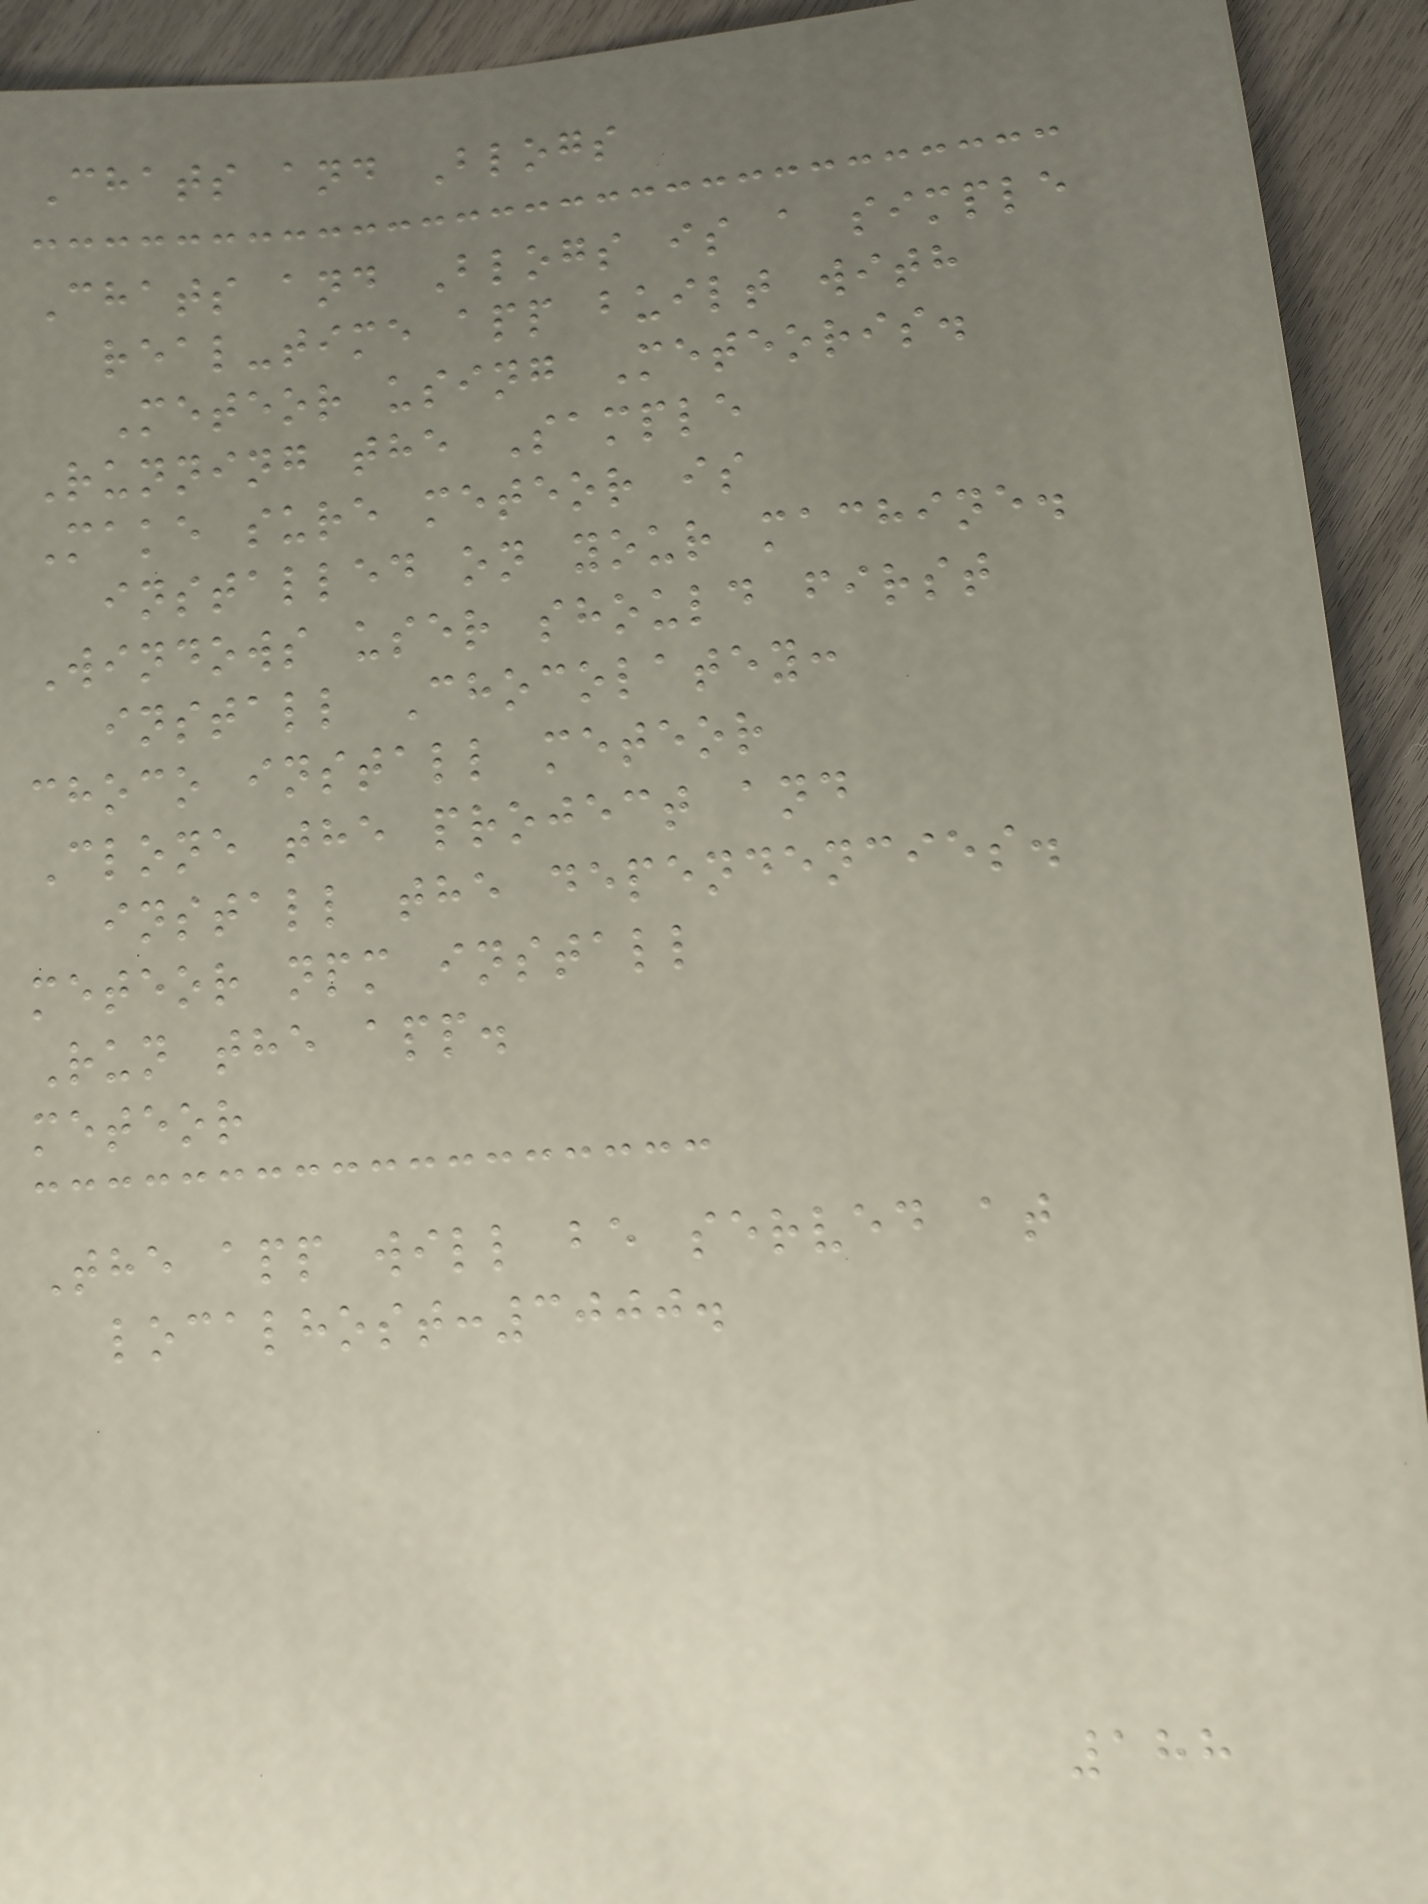Chats and Blogs
Chats and Blogs is a simple
real-time app built with
Meteor using Meteoris.
Running the Sample
Make sure meteor is
installed on your machine.
Windows user should first
install Chocolatey:
choco install meteor
Clone the project and
install the dependencies.
meteor npm install
Run the app.
meteor
The app will be served at
localhost:3000.
188
